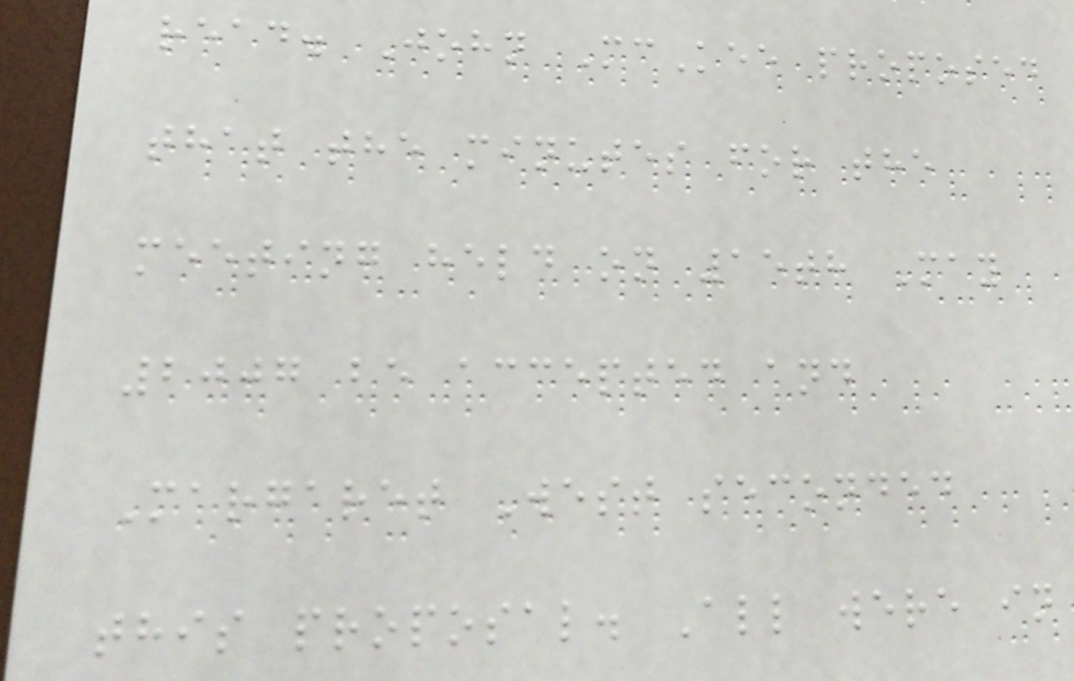read. John McKee proposed
that the minutes for the
meeting held on 15th May
2007 be accepted and
Margaret West seconded
this proposal. All were in
